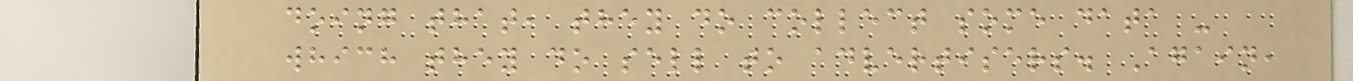doing that, they do collect some data -
which they do sell to advertisers. Again,
